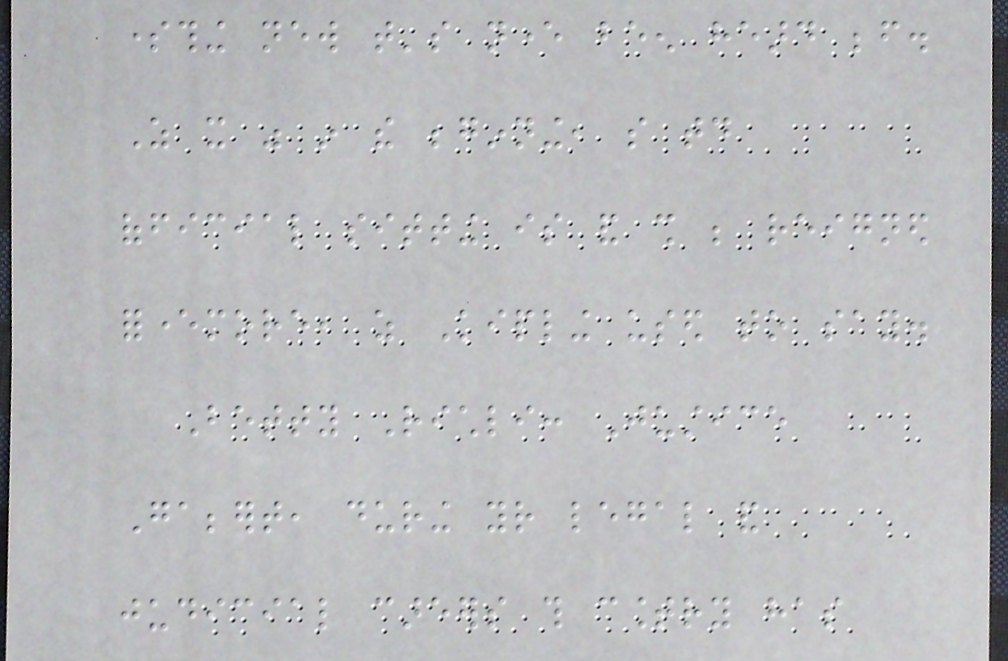something new that's never been heard before.
As it was in the beginning, so today
official sitting is and shall be reigned
forevermore, as Kipling used to say.
Betty Richli: Justice
Gabbert, during your legal and
judicial careers this country has
